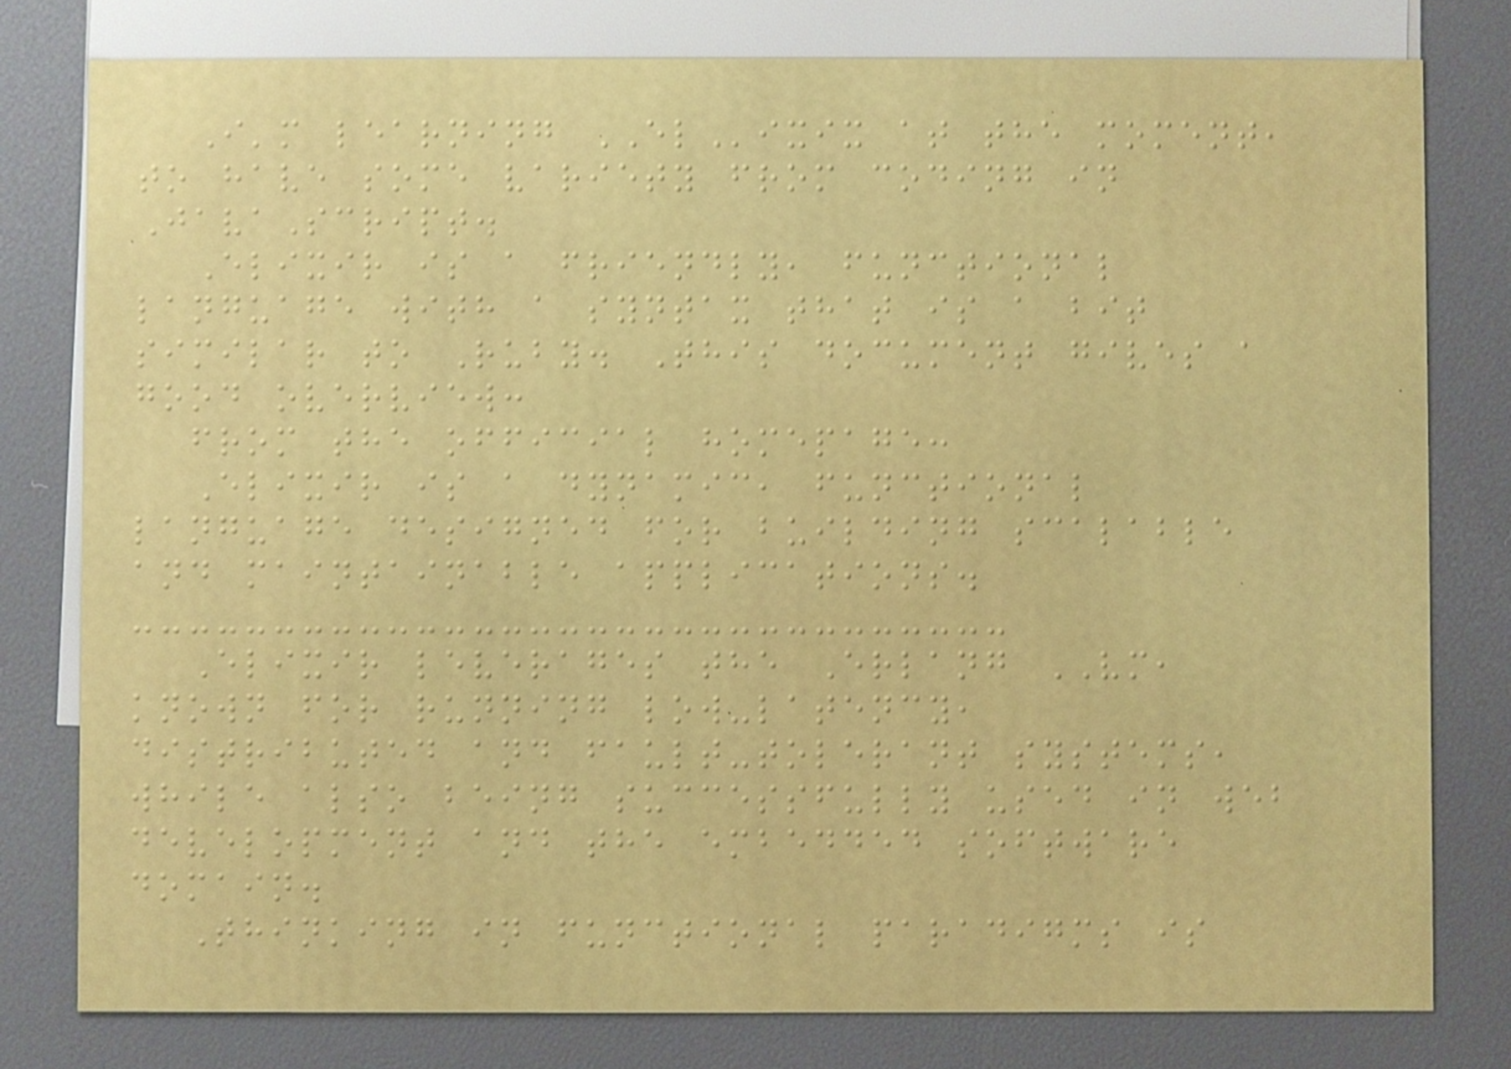I'm learning ELixix at the moment,
to have some variety from coding in
JavaScript.
Elixir is a friendly, functional
language with a syntax that is a bit
similar to Ruby. This document gives a
good overview:
from the official homepage:
Elixir is a dynamic, functional
language designed for building scalable
and maintainable applications.
Elixir leverages the Erlang VM,
known for running low-latency,
distributed and fault-tolerant systems,
while also being successfully used in web
development and the embedded software
domain.
Thinking in functional paradigms is
